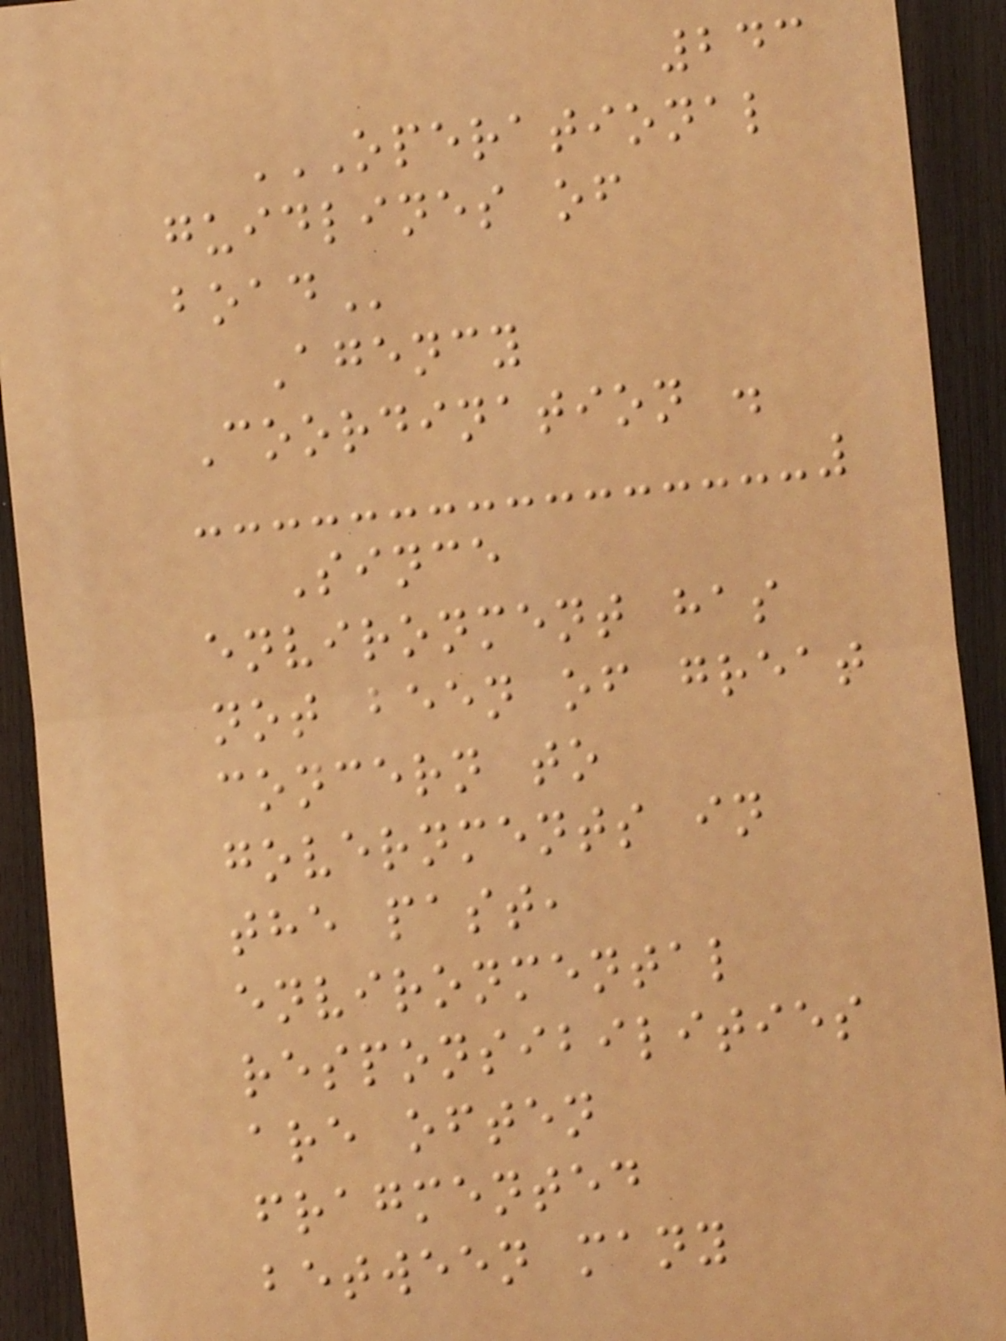243
OPERATIONAL
GUIDLINES OF
BOAD
Agency
Coordination .
Since
environment has
not been of great
concern to
governments in
the past,
environmental
responsibilities
are often
fragmented
between many
